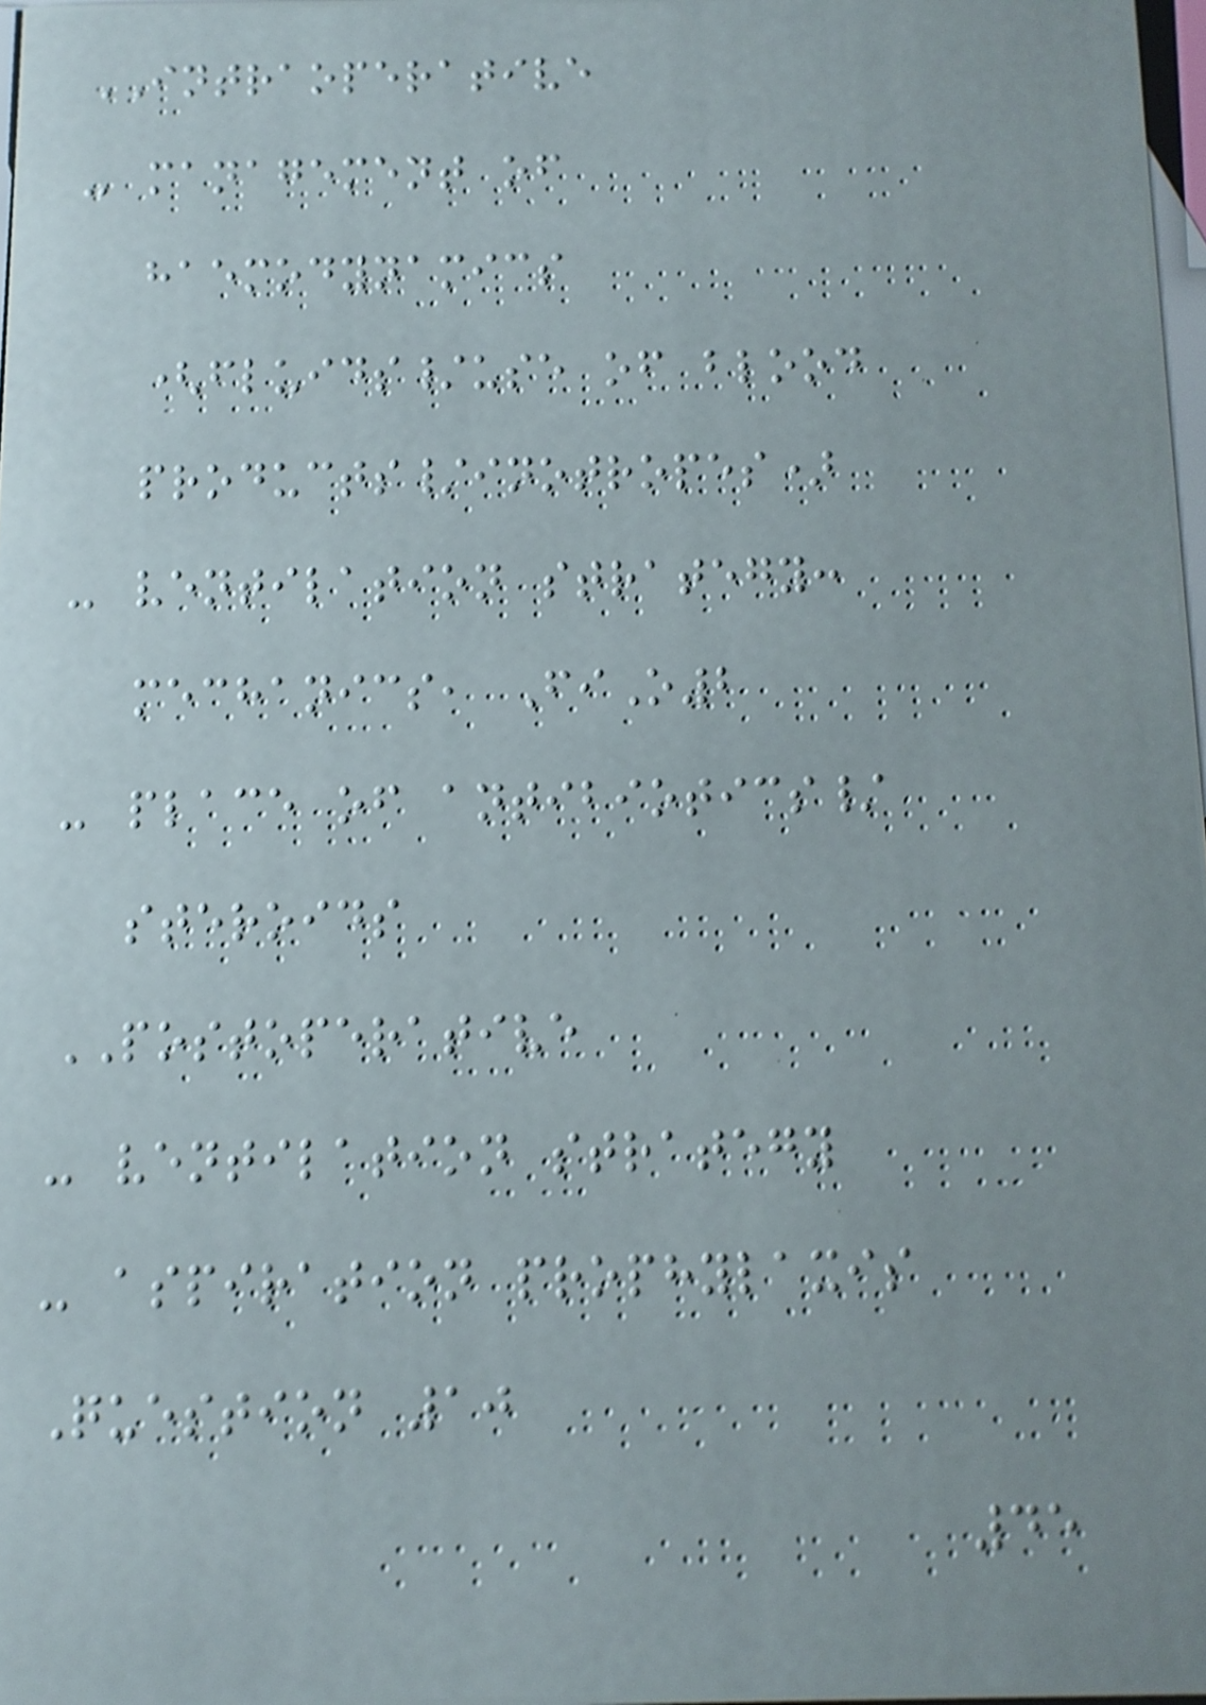INTRAOPERATIVE
- management of
haemodynamics
(fluids/use of blood
products/inotropes)
- ventilation strategy:
mechanics, FiO2
- place of antibiotics/
steroids
POSTOPERATIVE
- ventilation strategy
- aspiration prophylaxis
Question 10
45
